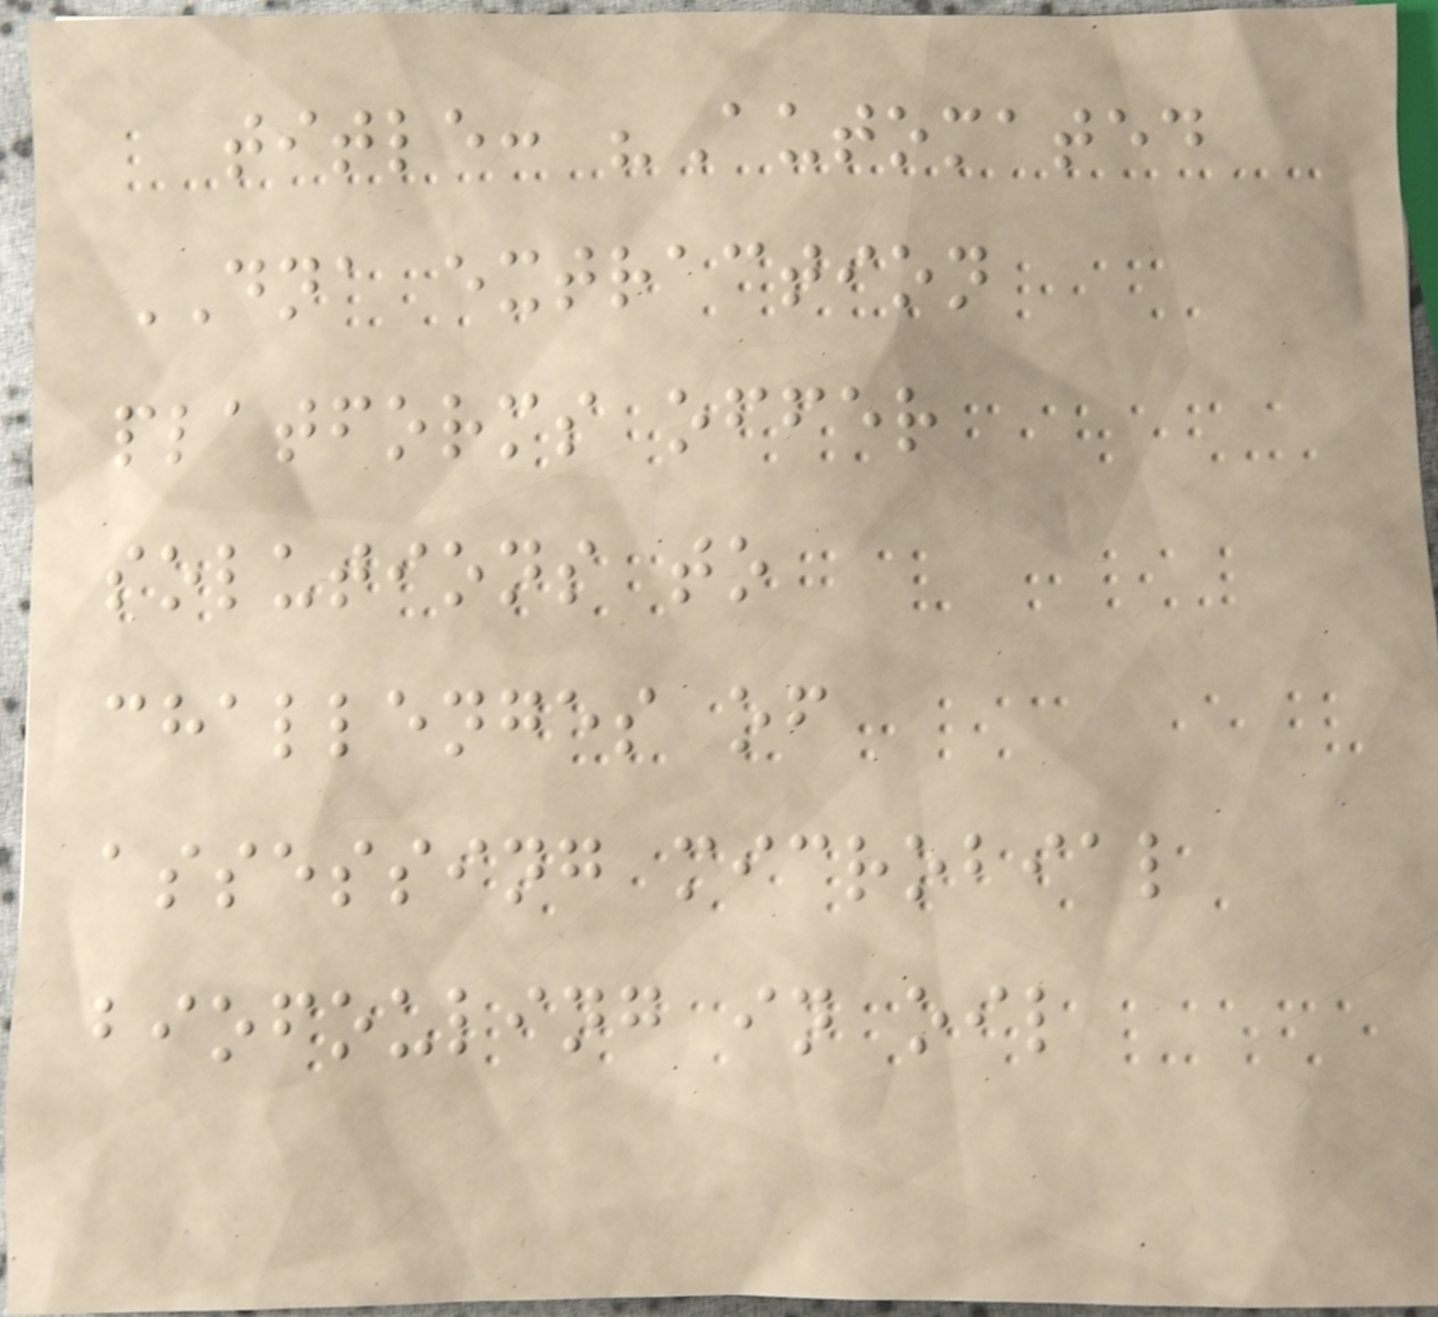title: "Automated
DNA extraction
platforms offer
solutions to
challenges of
assessing microbial
biofouling in oil
